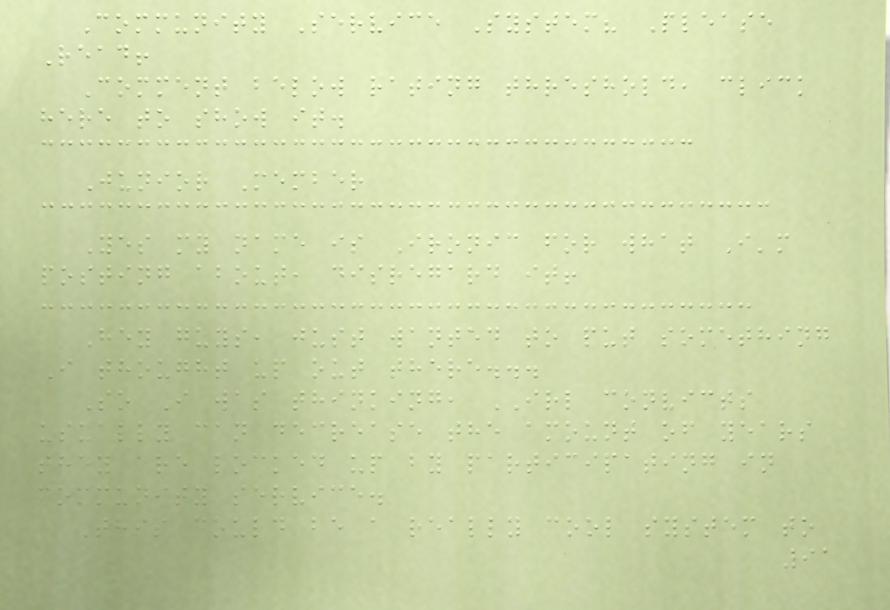Community Service System? Please
Read!
Comment below rating threshold, click
here to show it.
Junior Member
Yes my name is Ironic for what I'm
posting about, disregard it!
Hey guys, just wanted to put something
I thought up out there...
So I was thinking, IRL convicts
usually can decrease the amount of years
they are locked up by participating in
community service.
This could be a really cool system to
91
